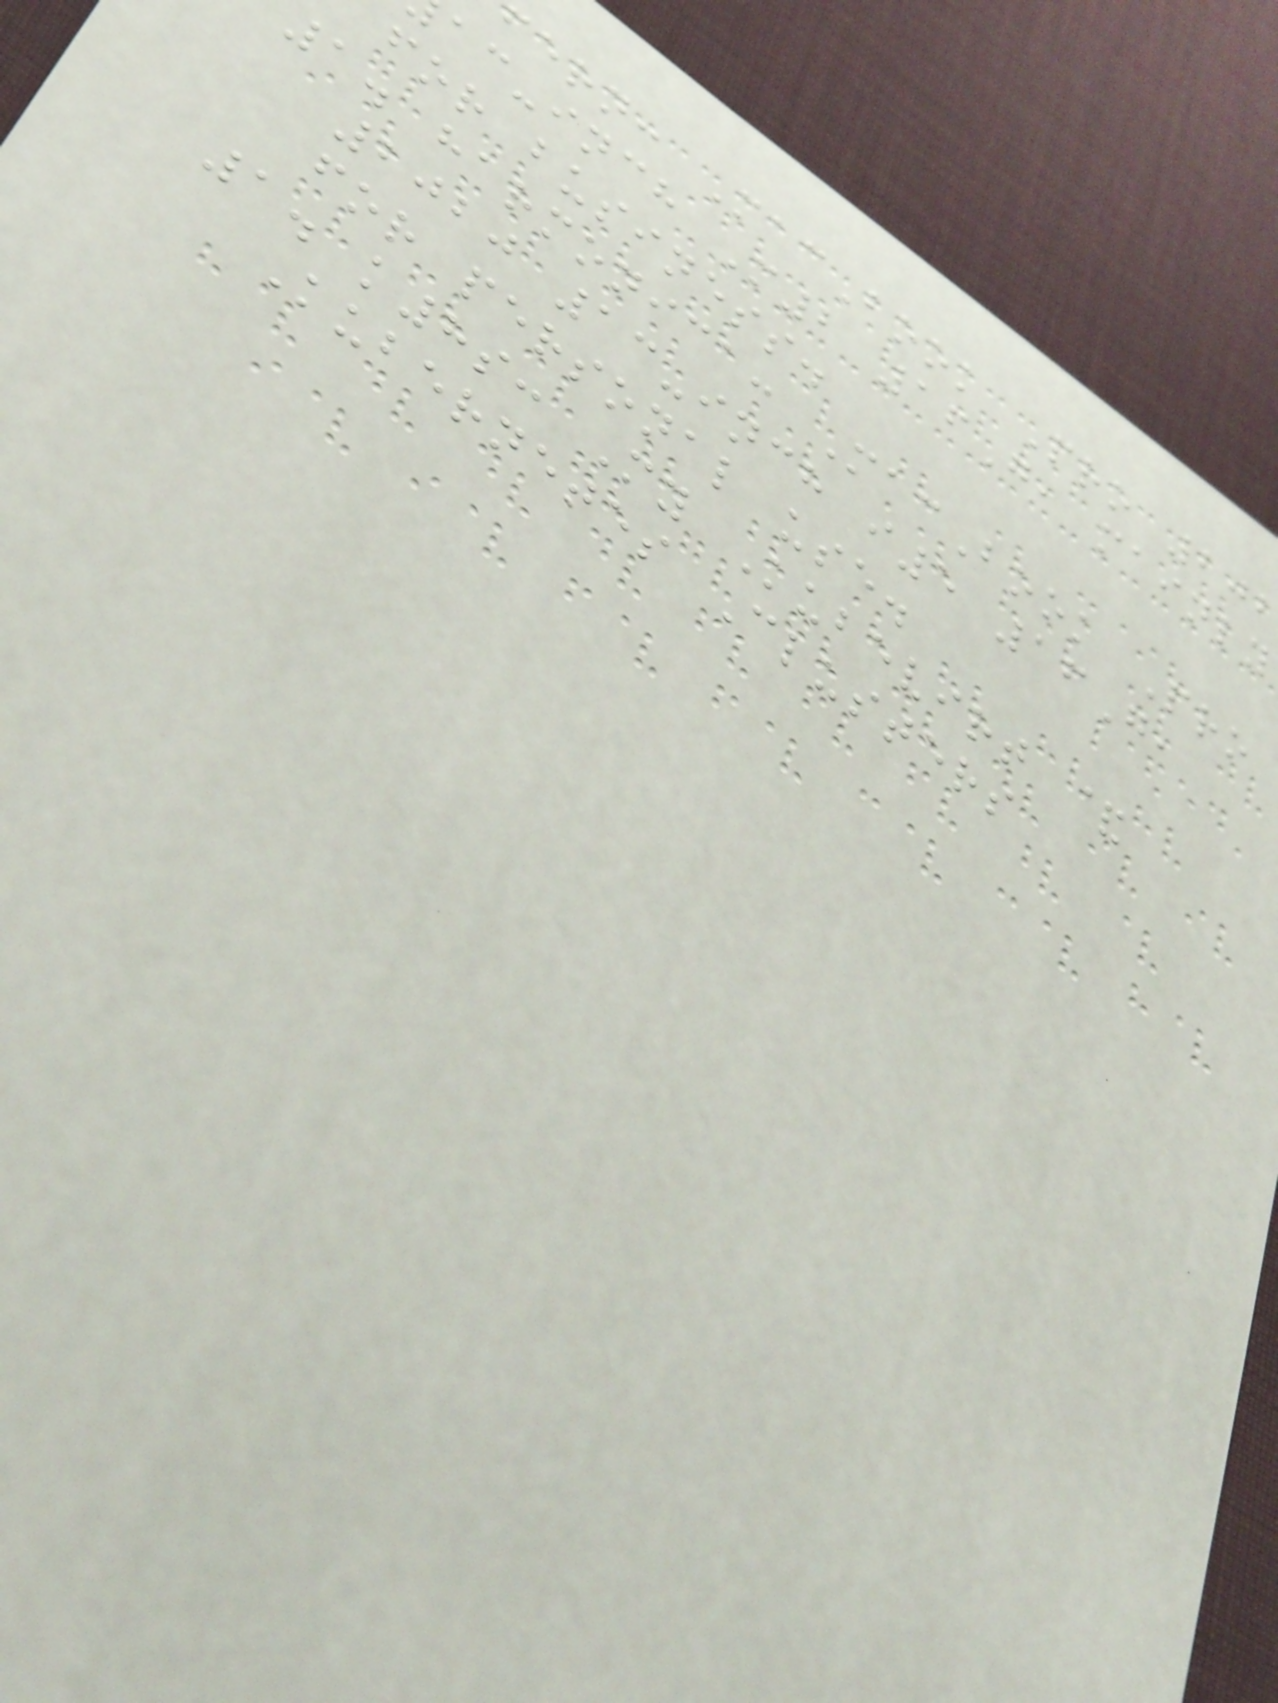fern: MacBook Pro 20
ac-inch M2 16G, mainly
for business.
1. harmonica: MacBook Pro
2020 13-inch i5 16G,
for personal use.
1. k8s: My Kubevirt &
Kubernetes Clusters
